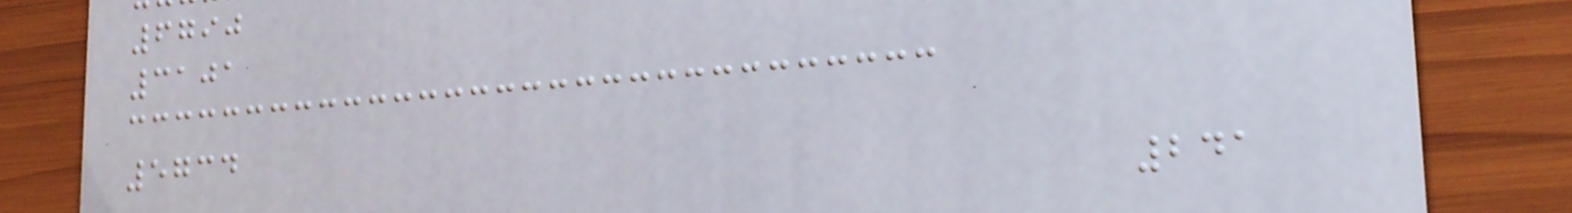6790
3101
5734
241
